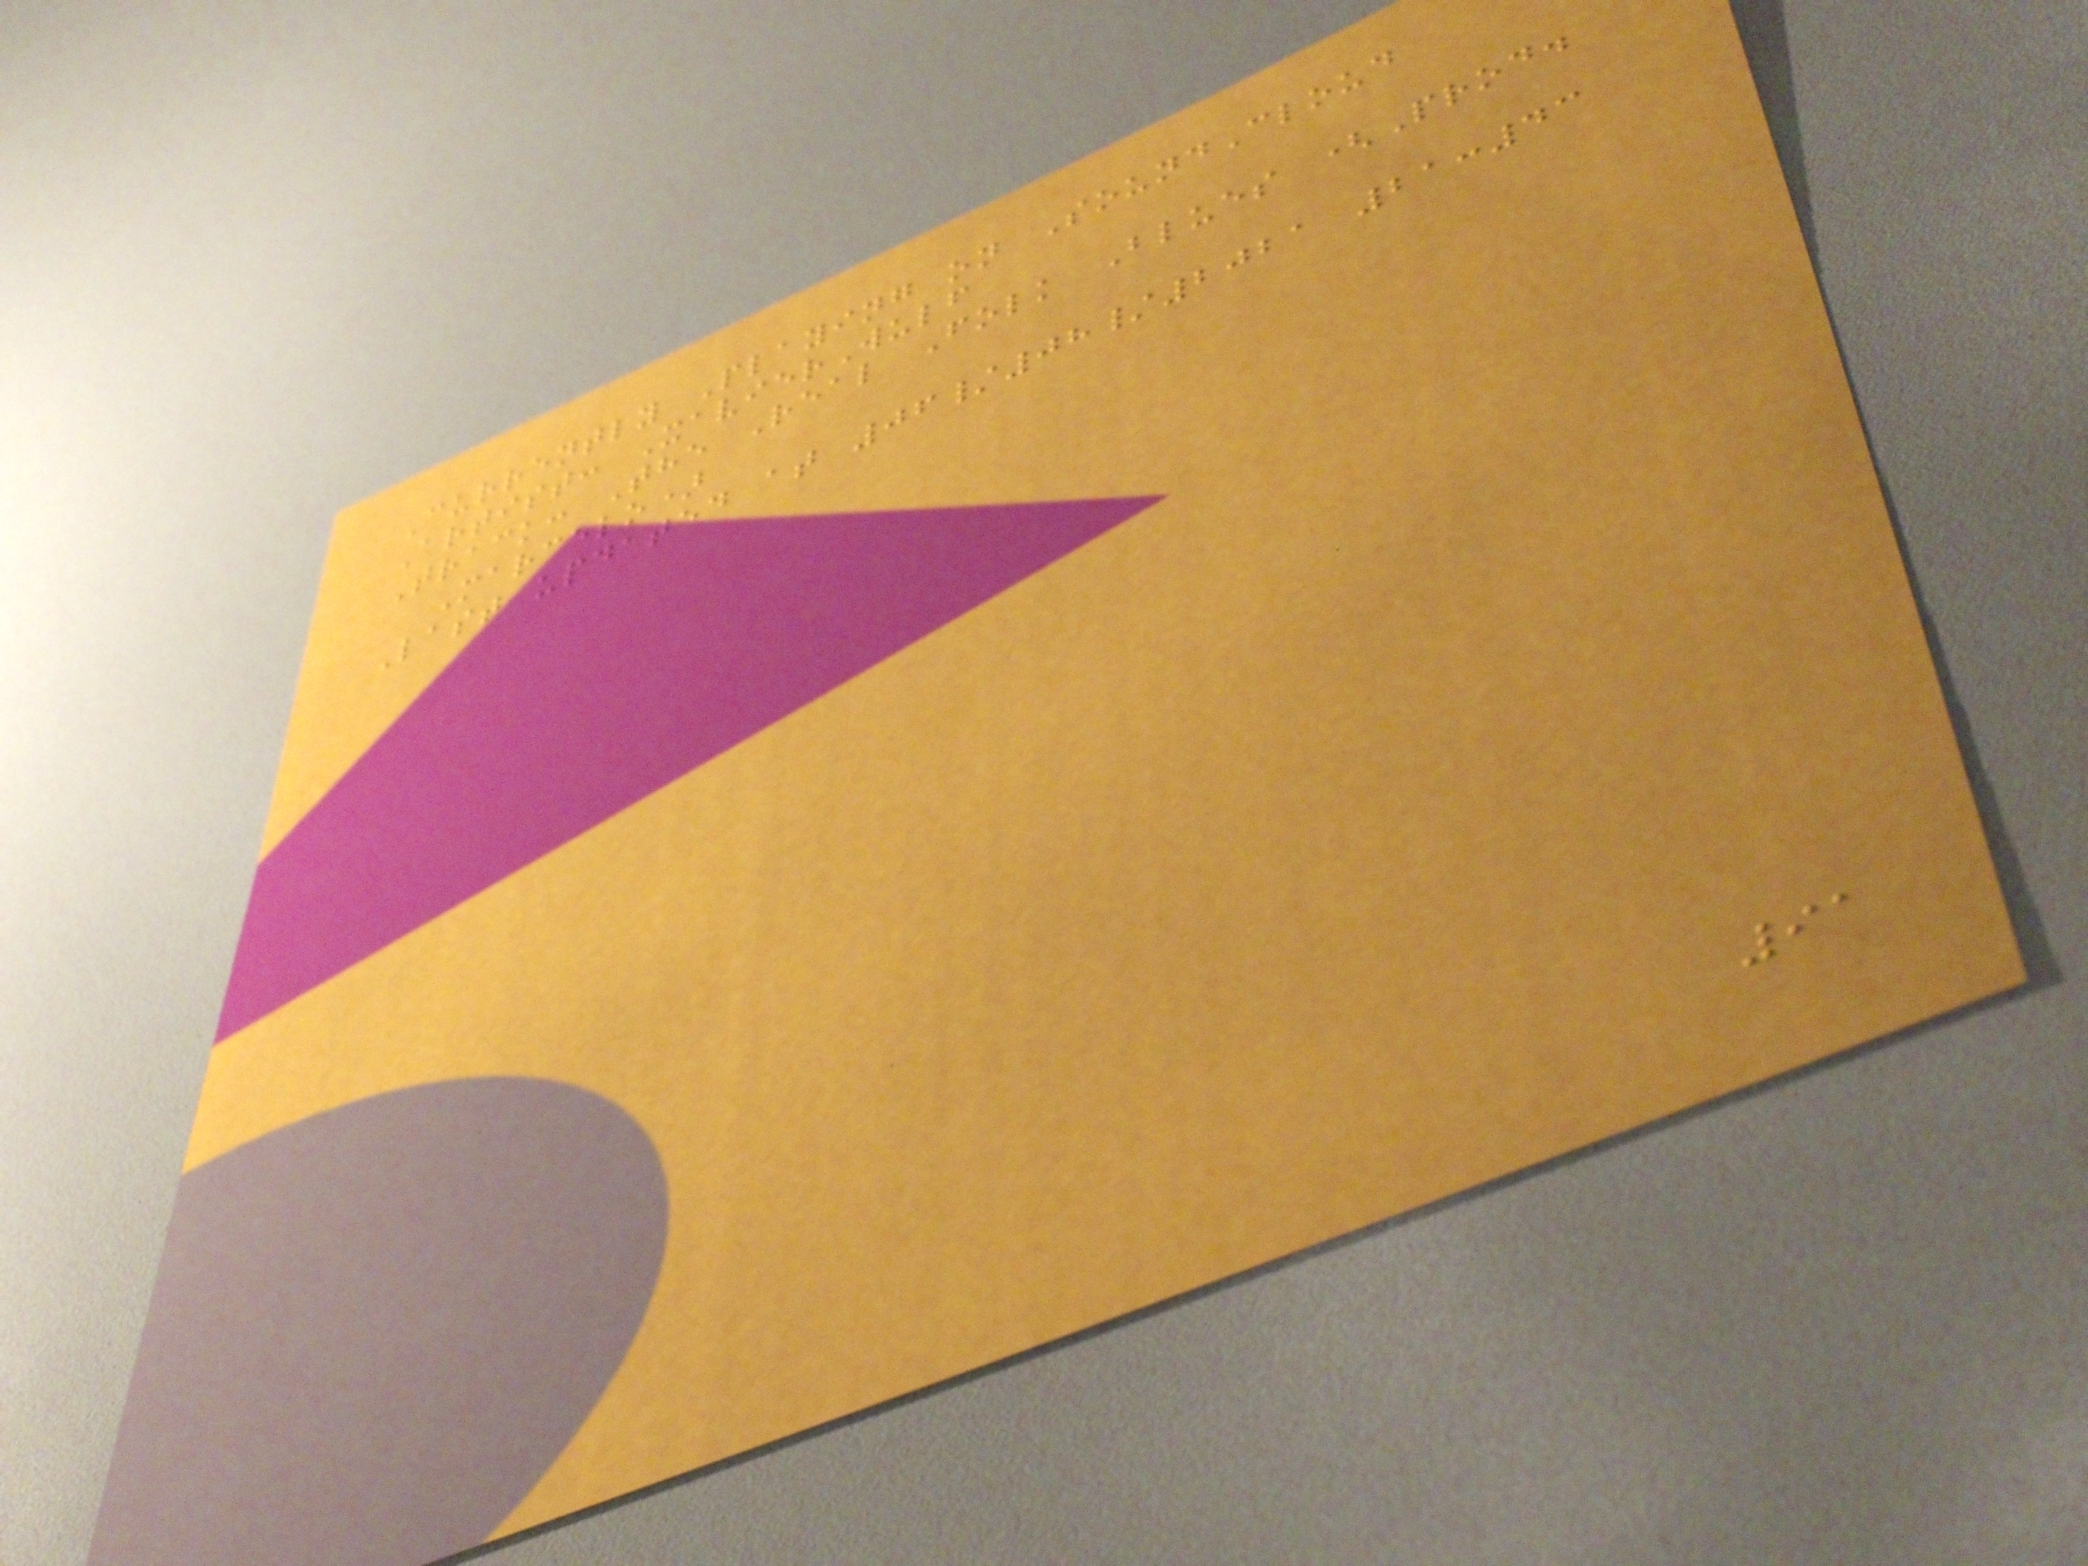Currently Playing on SoundCloud
Artist: XavierWulf
Track: The Real Folk Blues (Prod.
Marcelo)
Last updated at 06/08/2021 21:43
91
